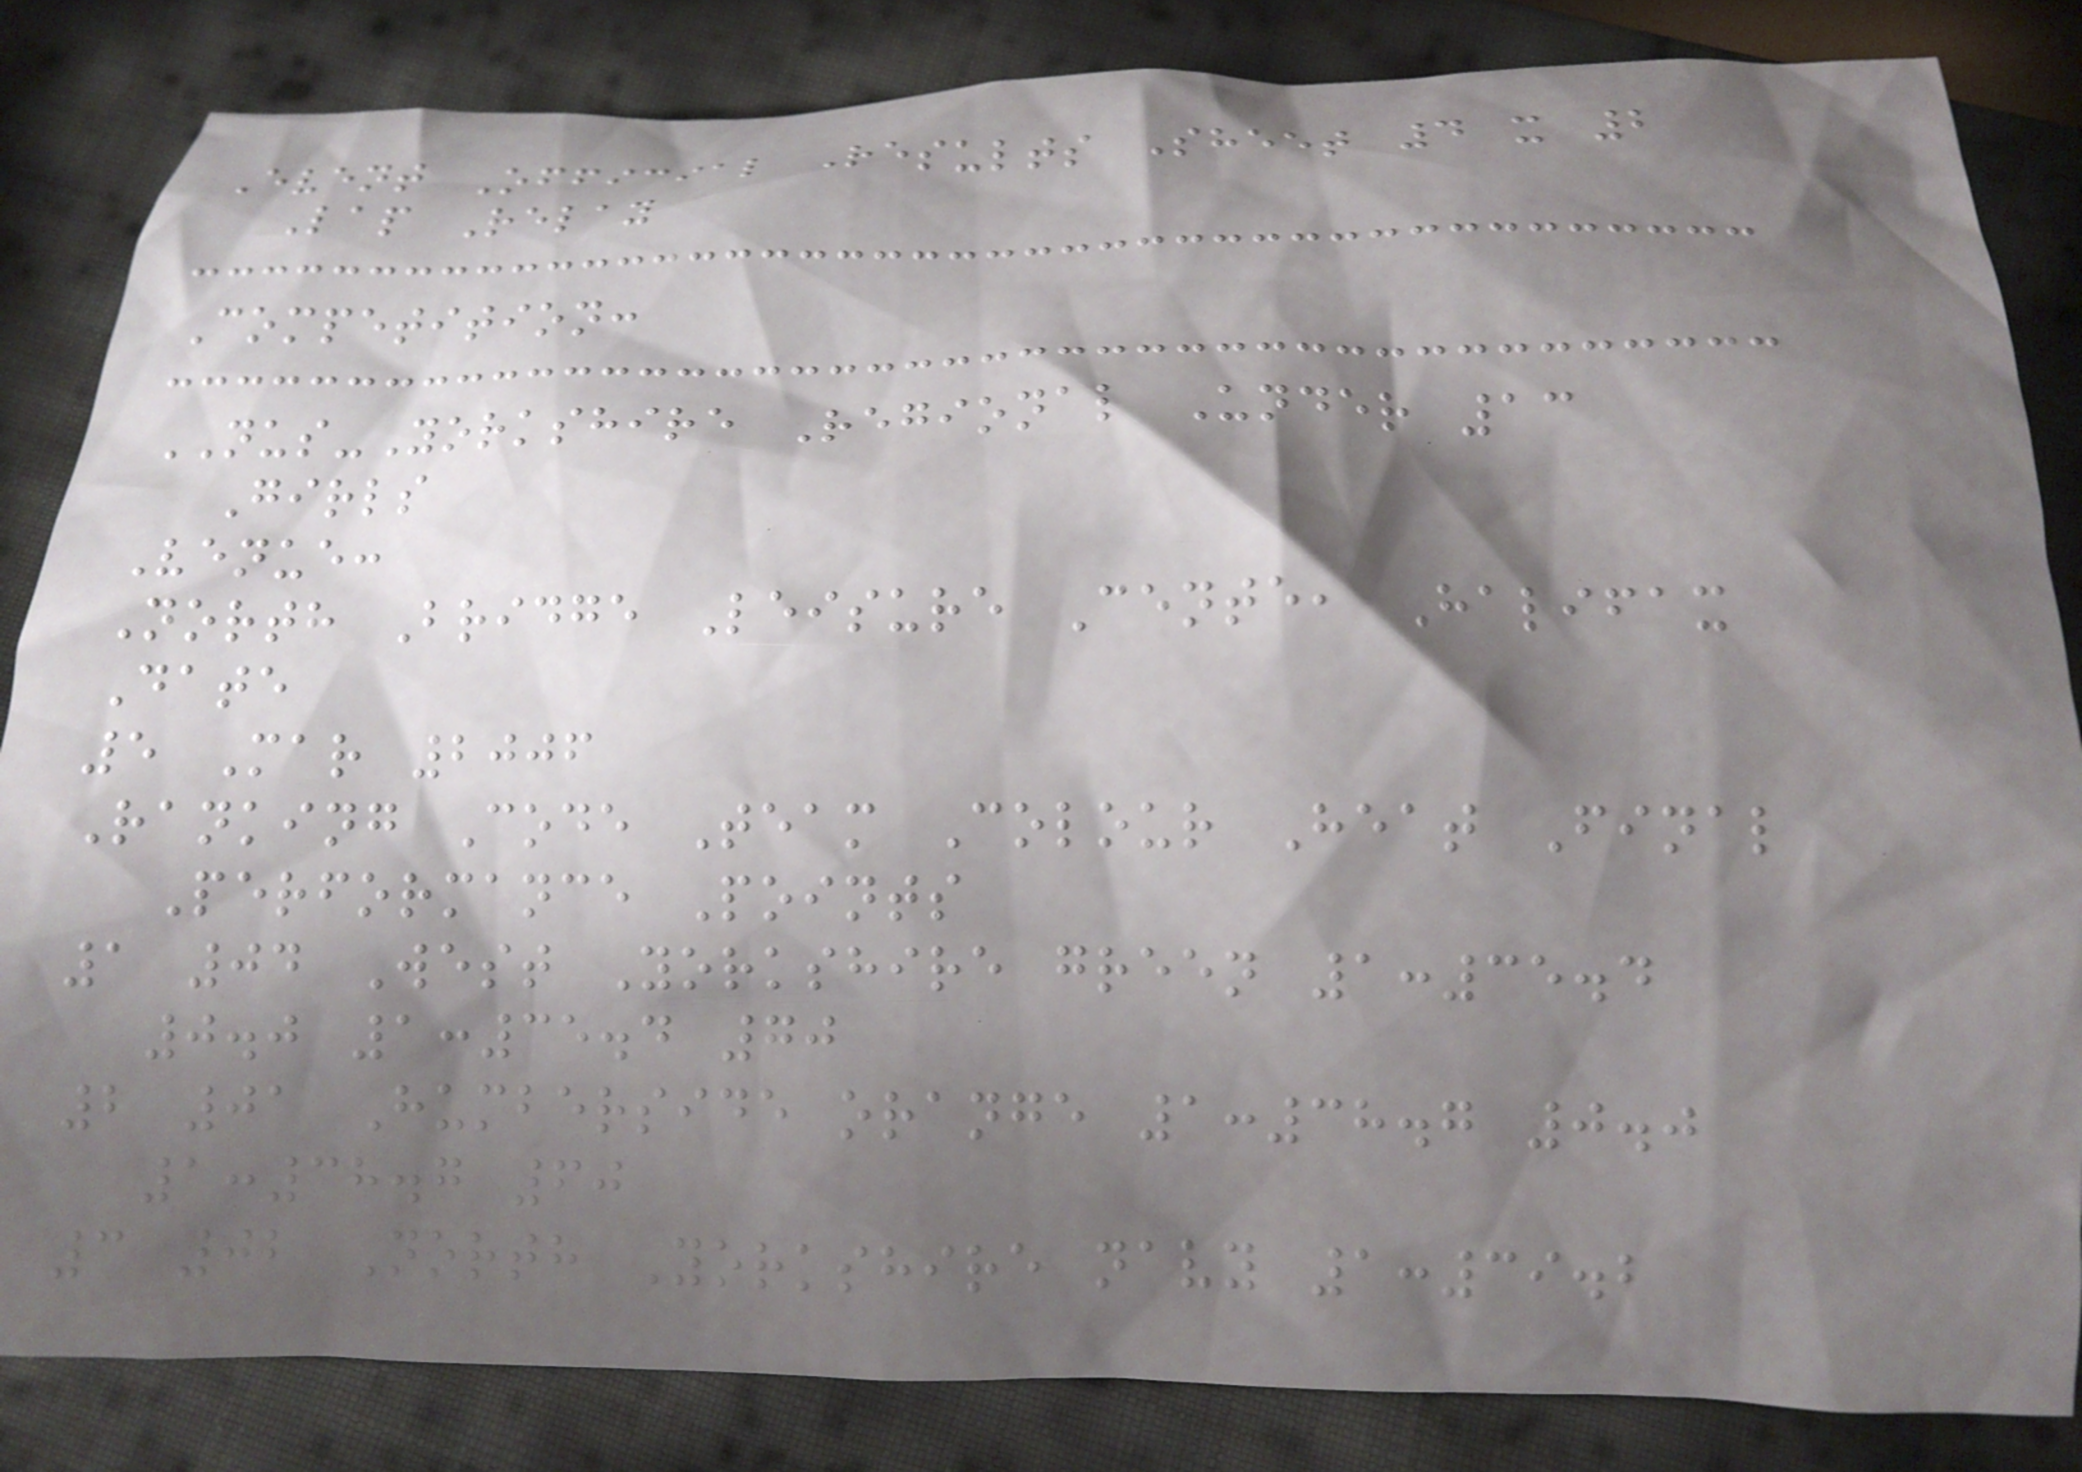Event Official Results Sheet 4 x 2
Lap Relay
Competition:
NUS-Yorkshire Regional Under 13
Girls
Venue:
North Bridge Leisure Cente, Halifax
Date
5 Mar 2006
Ranking Code Team Colour Heat Final
Performance Points
1 04 West Yorkshire green 1:35.4
0.0 1:35.4 70
2 01 Humberside orange 1:38.7 0.0
1:38.7 60
3 02 North Yorkshire navy 1:39.2
